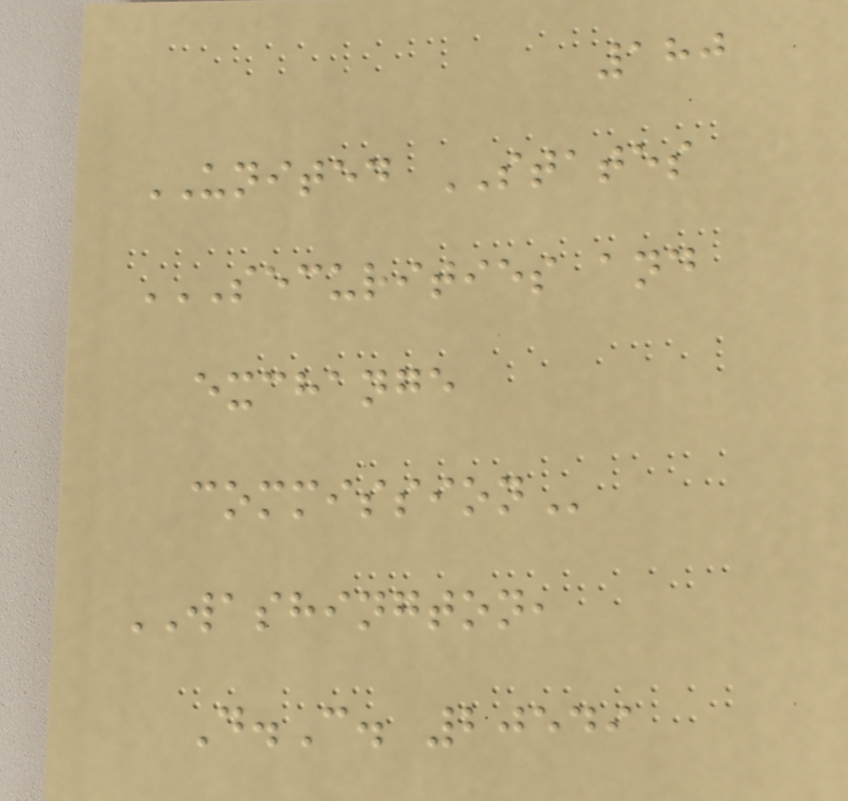180
UNITED STATES
SECURITIES AND
EXCHANGE
COMMISSION
WASHINGTON,
D.C. 20549
